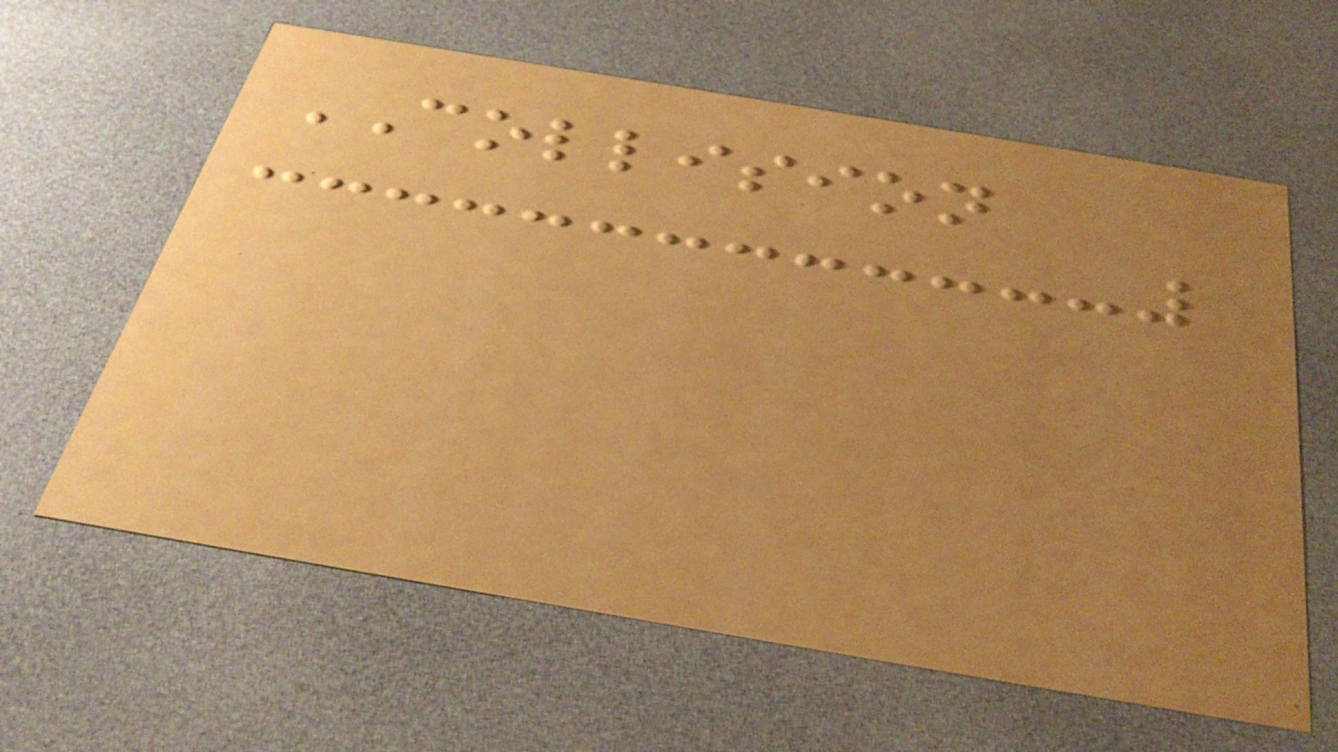COLLISION
